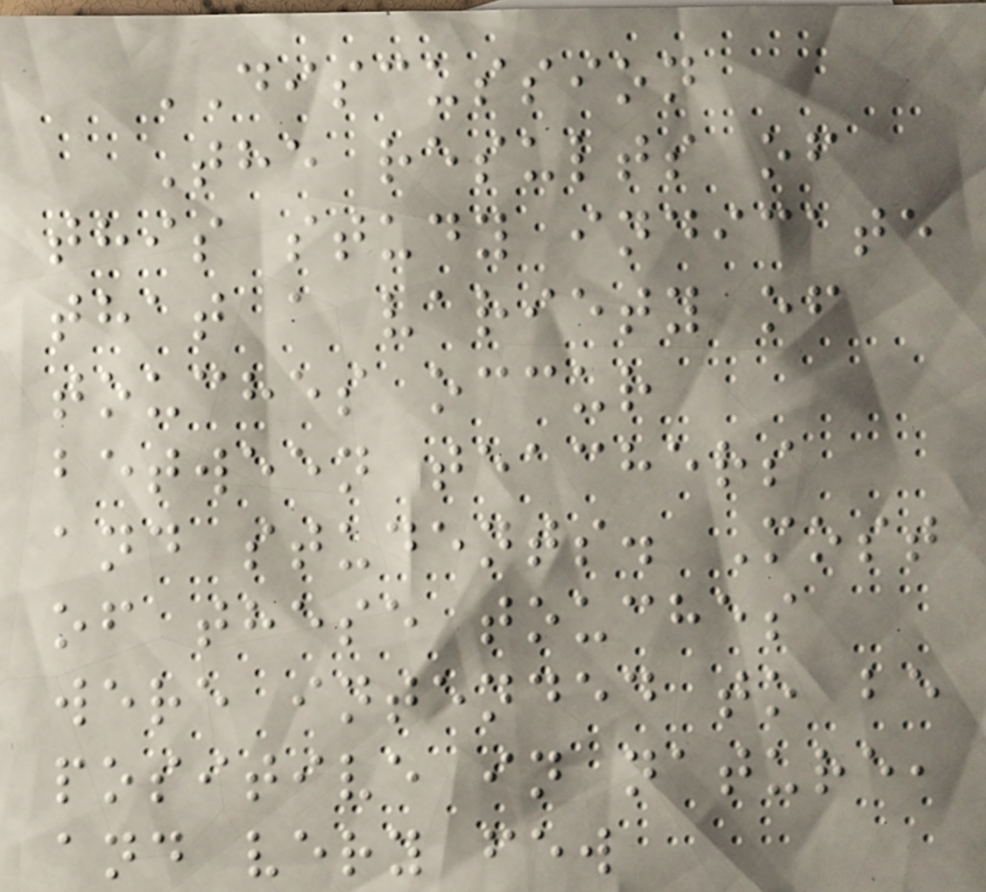DISCUSSION
The results of
this study indicate
that a variety of
touches occur
between teachers
and students. Most
of these touches
were intended to be
positive in nature,
and very few
